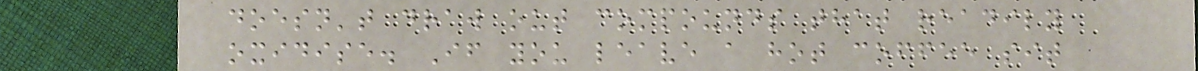doesn't draw out compounds that readily
oxidise. If you leave a hot coffee sit
